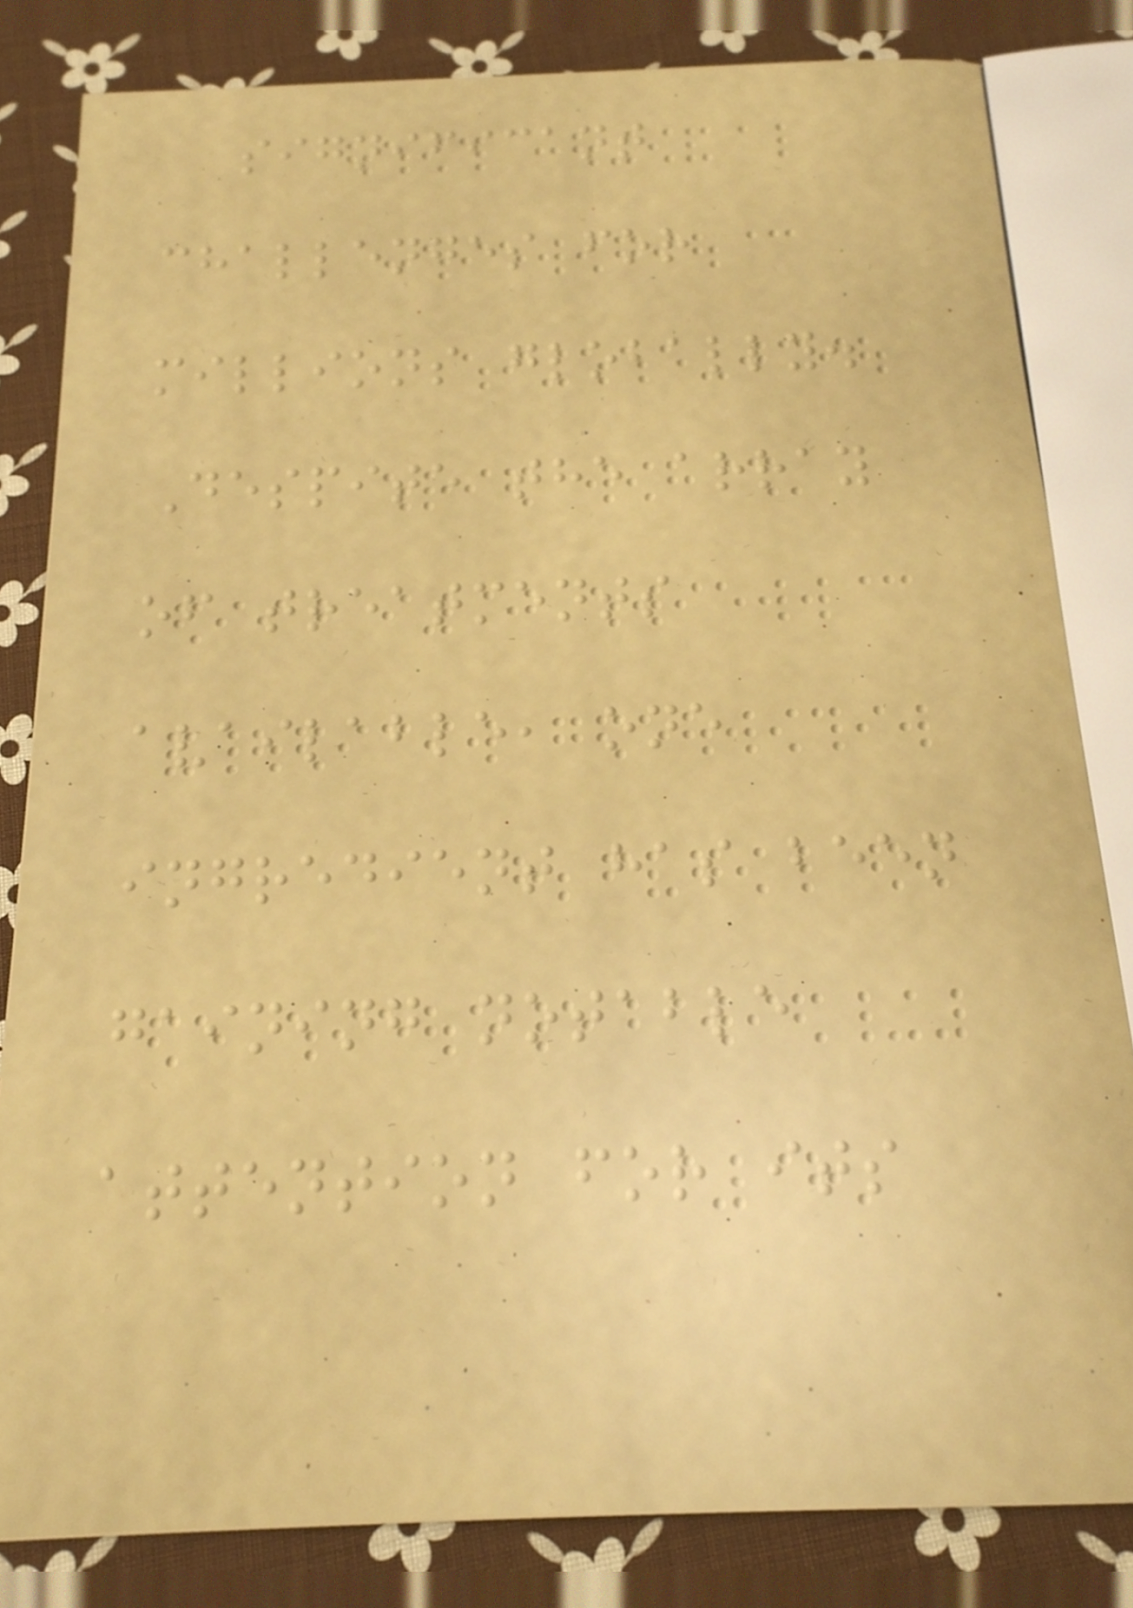significant
challenges for
millions globally.
Despite the array
of treatments
available, one
ingredient has been
gaining notable
attention for its
